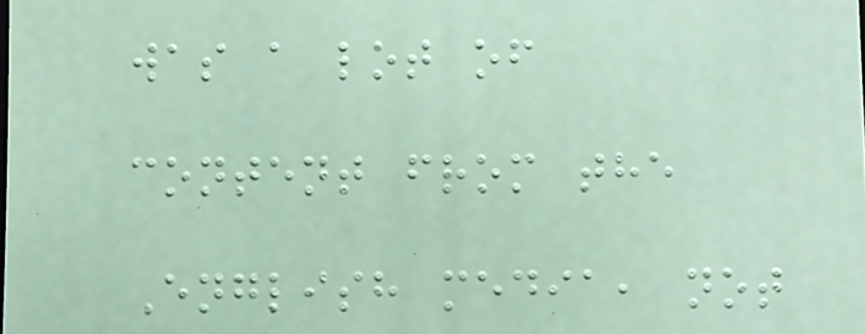was a lot of
content from the
English media, not
